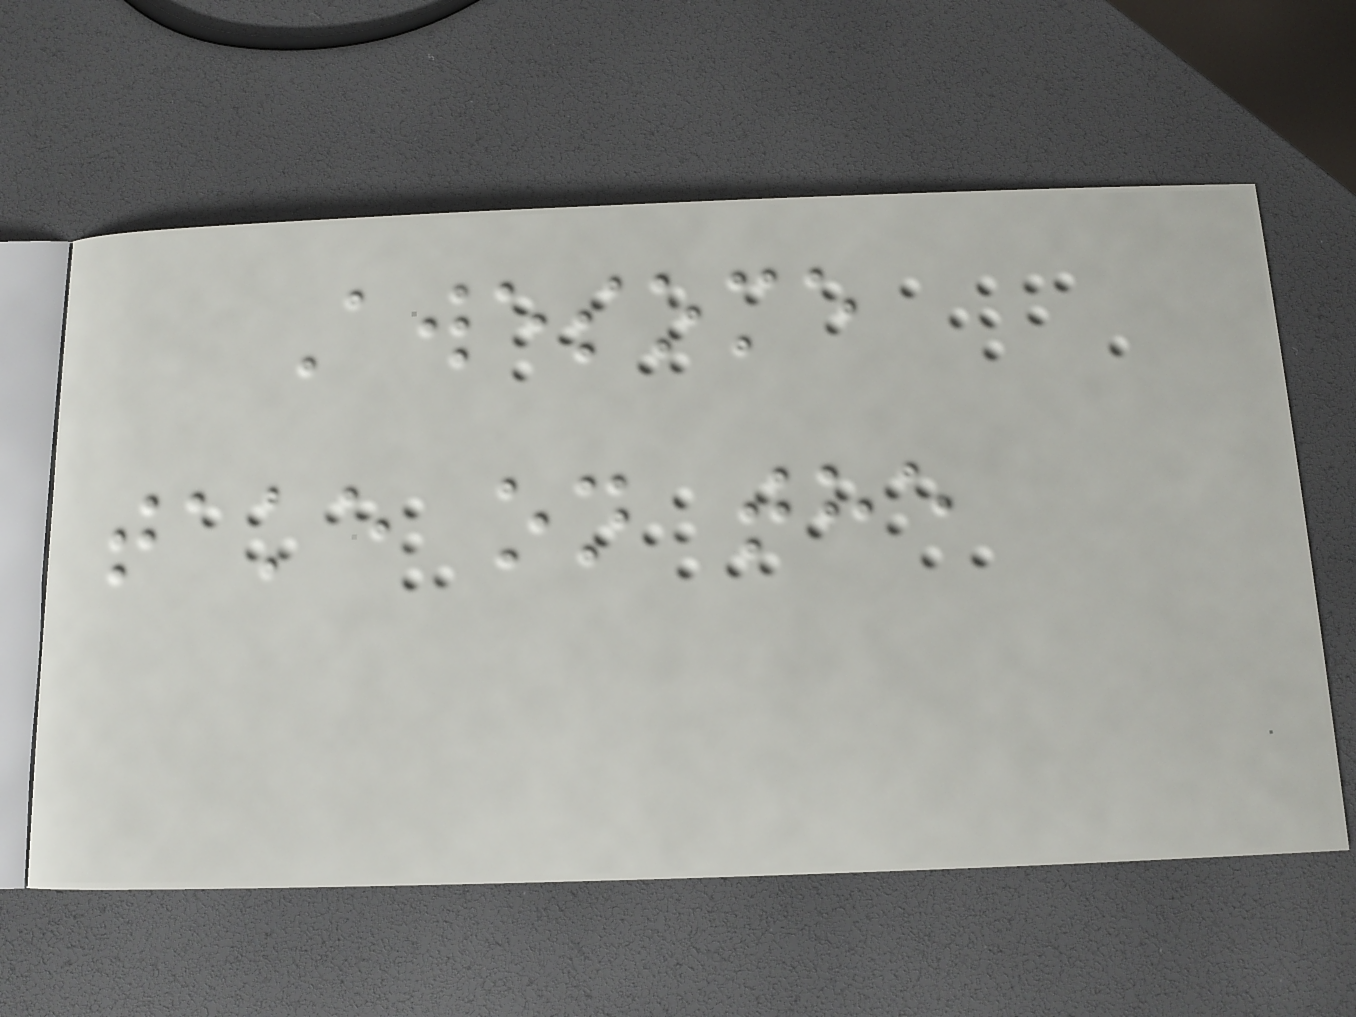Awesome
take on the
